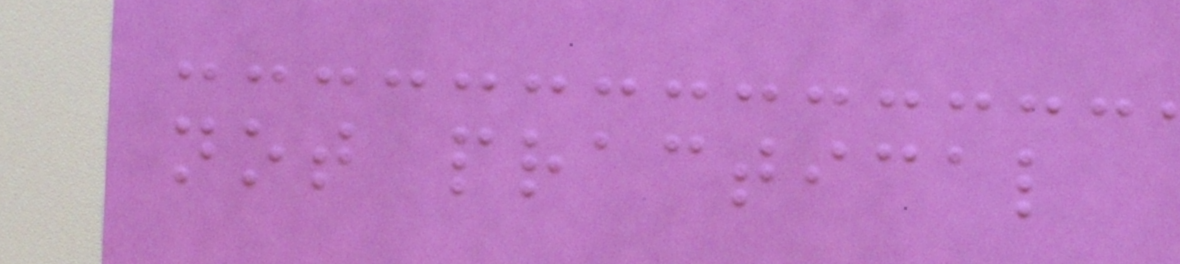not practical
